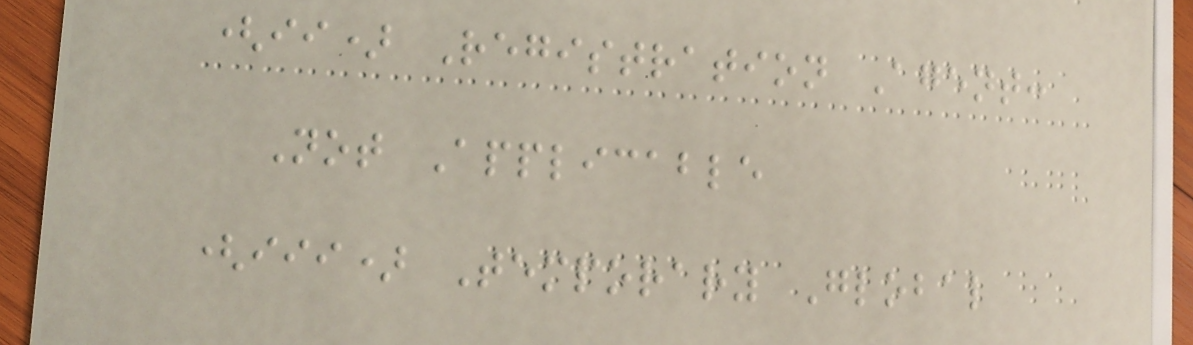(ii) Registration Agent:
Not Applicable
(iii) Temporary Global
